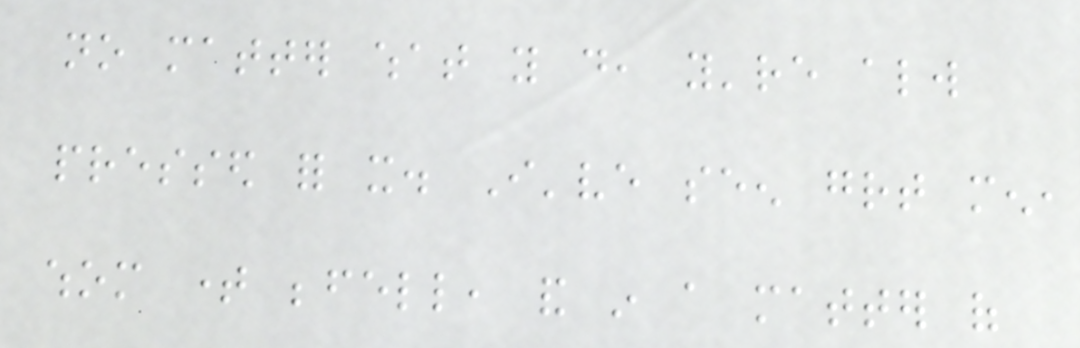no matter what you do, you're always
pressed for it. I've seen great men,
whom time befell, and in a matter of
